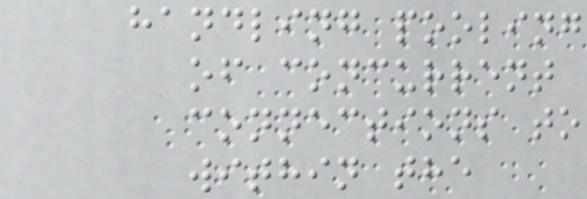handling pooling
of concurrent
connections to
within the
